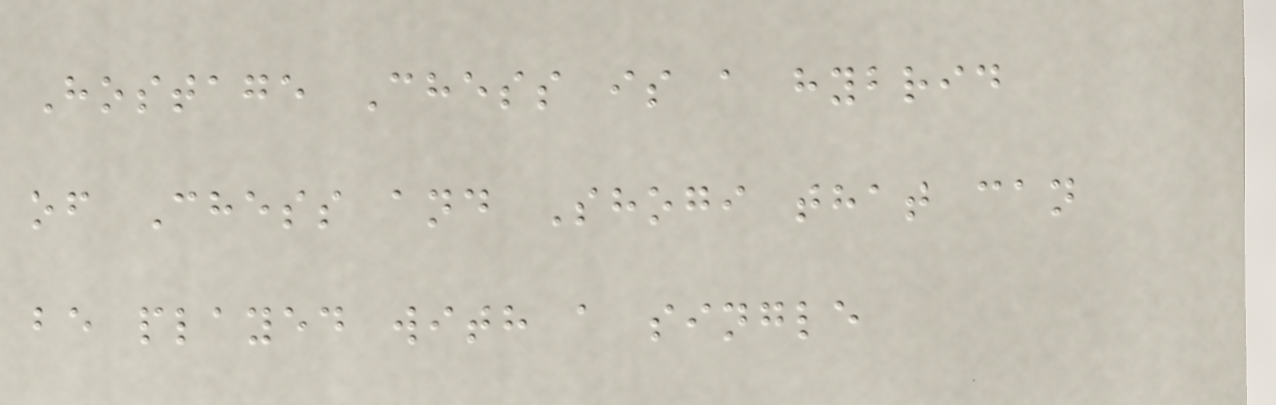Hostage Chess is a hybrid
of Chess and Shogi that can
be played with a single
